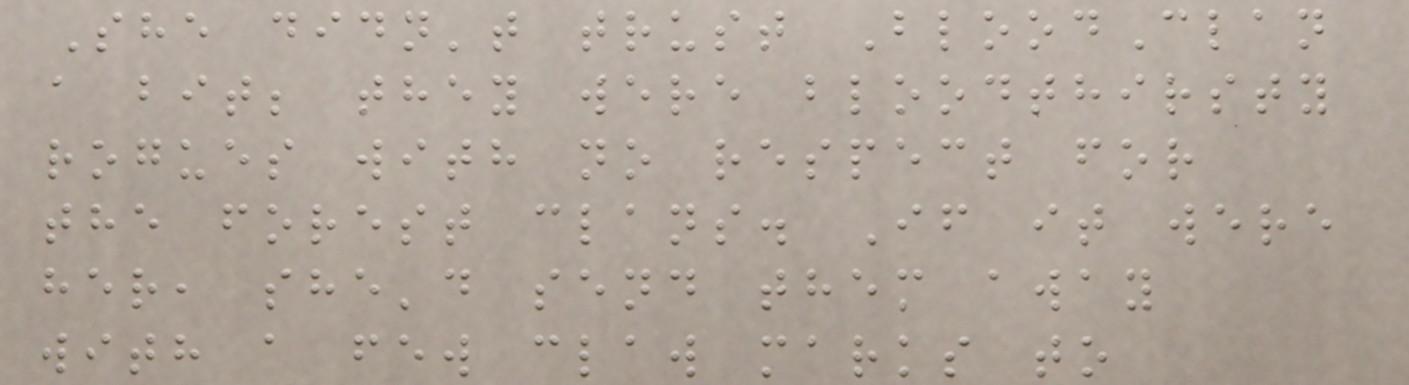She didn't trust BloodClan
a bit; they were bloodthirsty
rogues with no respect for
the forest clans. If it were
her, she'd send them away
with a few claw marks to
